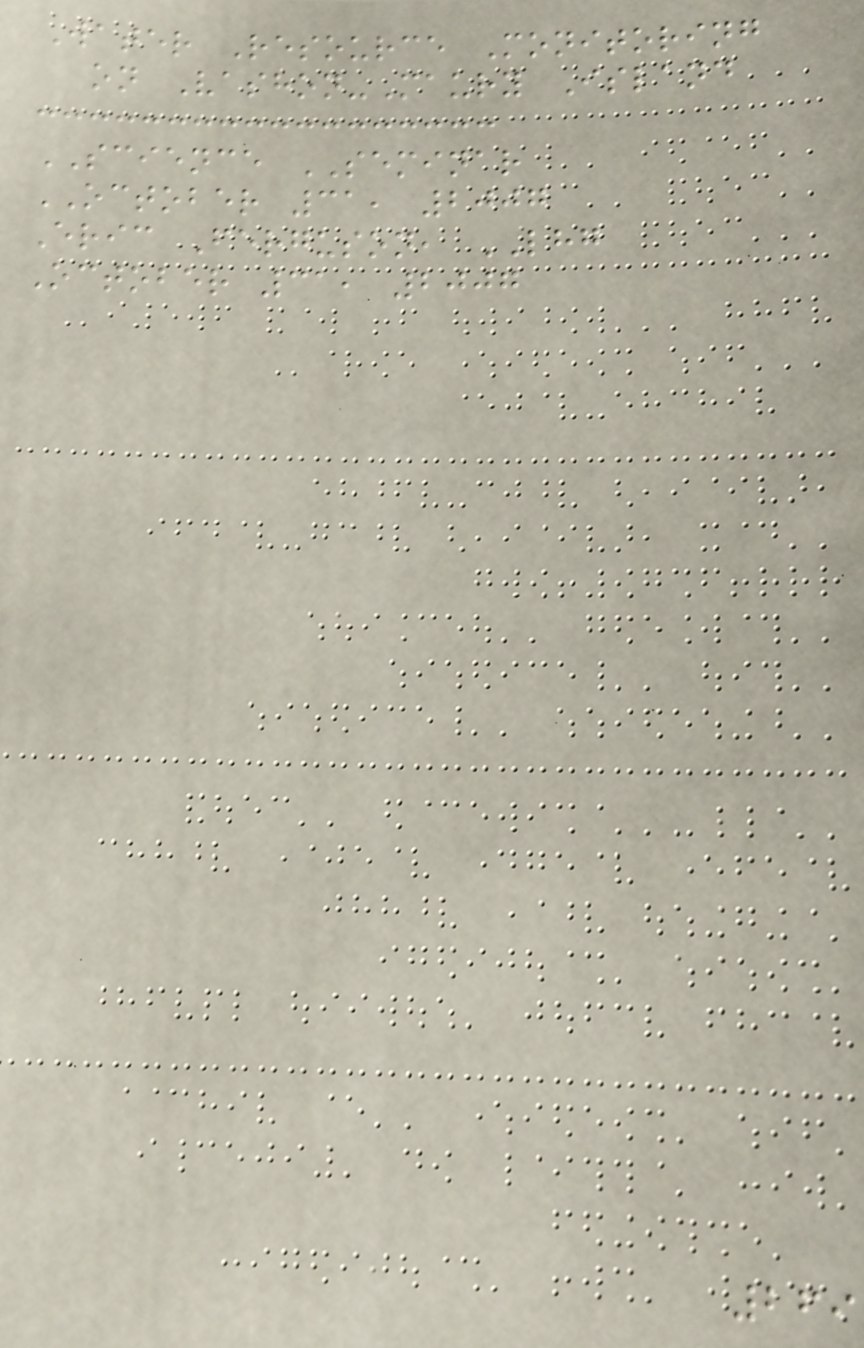Water Resource Monitoring
on Vashon-Maury Island
SCIENCE SEMINAR
OCTOBER 31, 2007
Eric Ferguson, LHG
October 31, 2007
269
